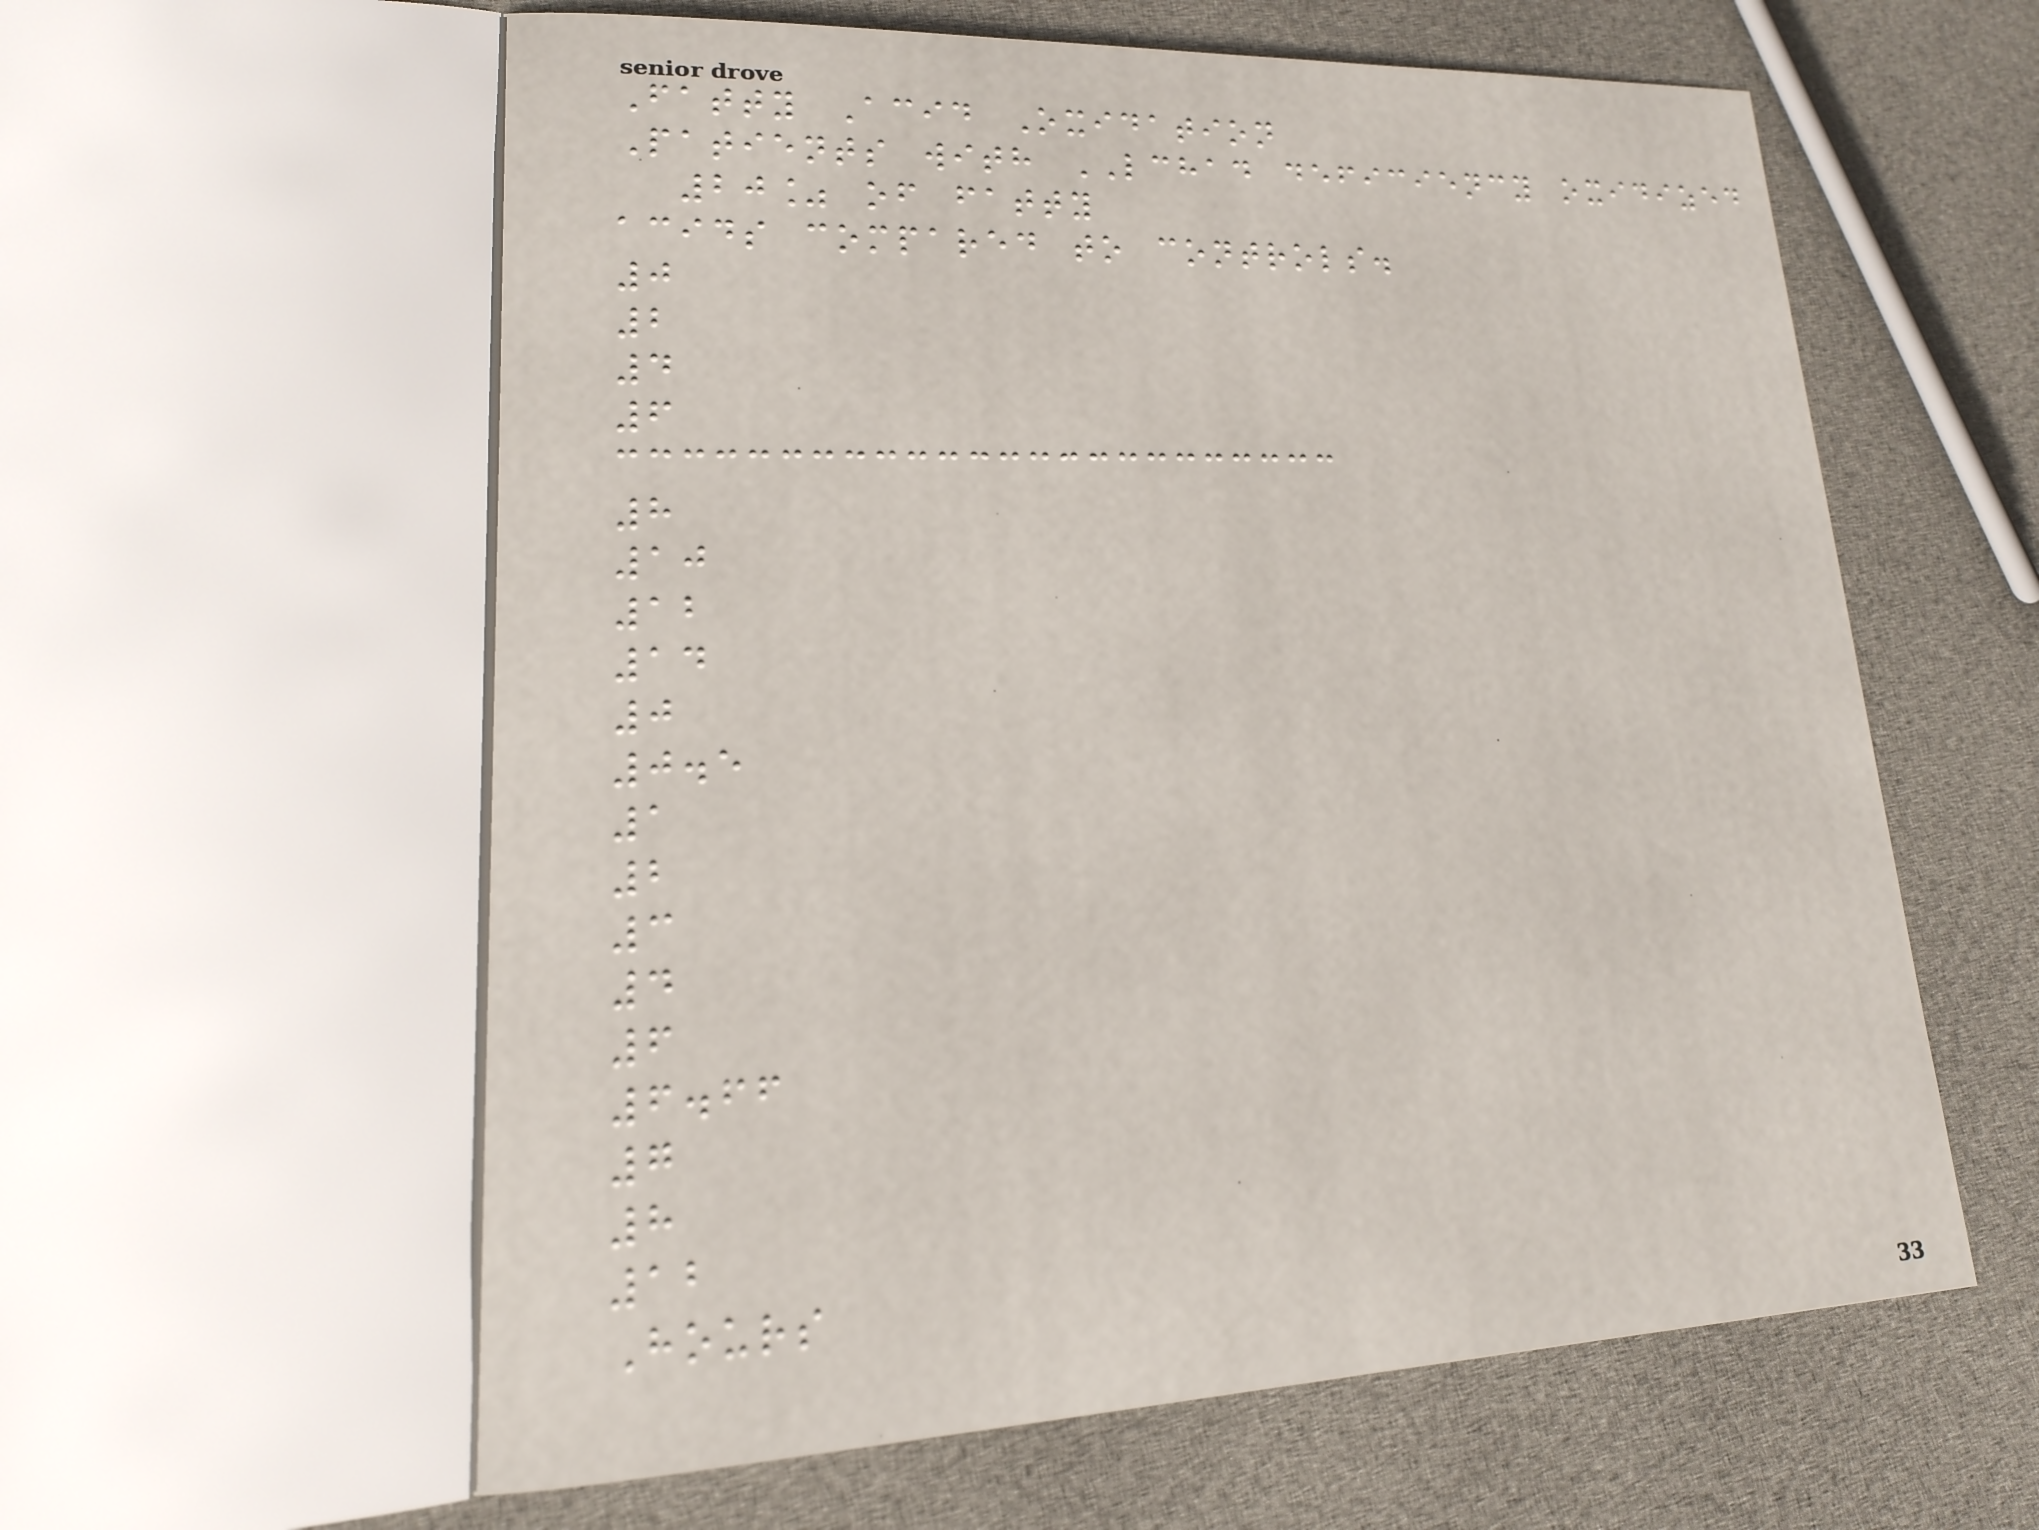Fatty Acid Oxidation
Patients with LCHAD deficiency oxidized
20% of fatty
acids compared to controls.
0
2
4
6
8
10
12
14
0
0.5
1
2
3
4
6
6.66
7
8
12
Hours
